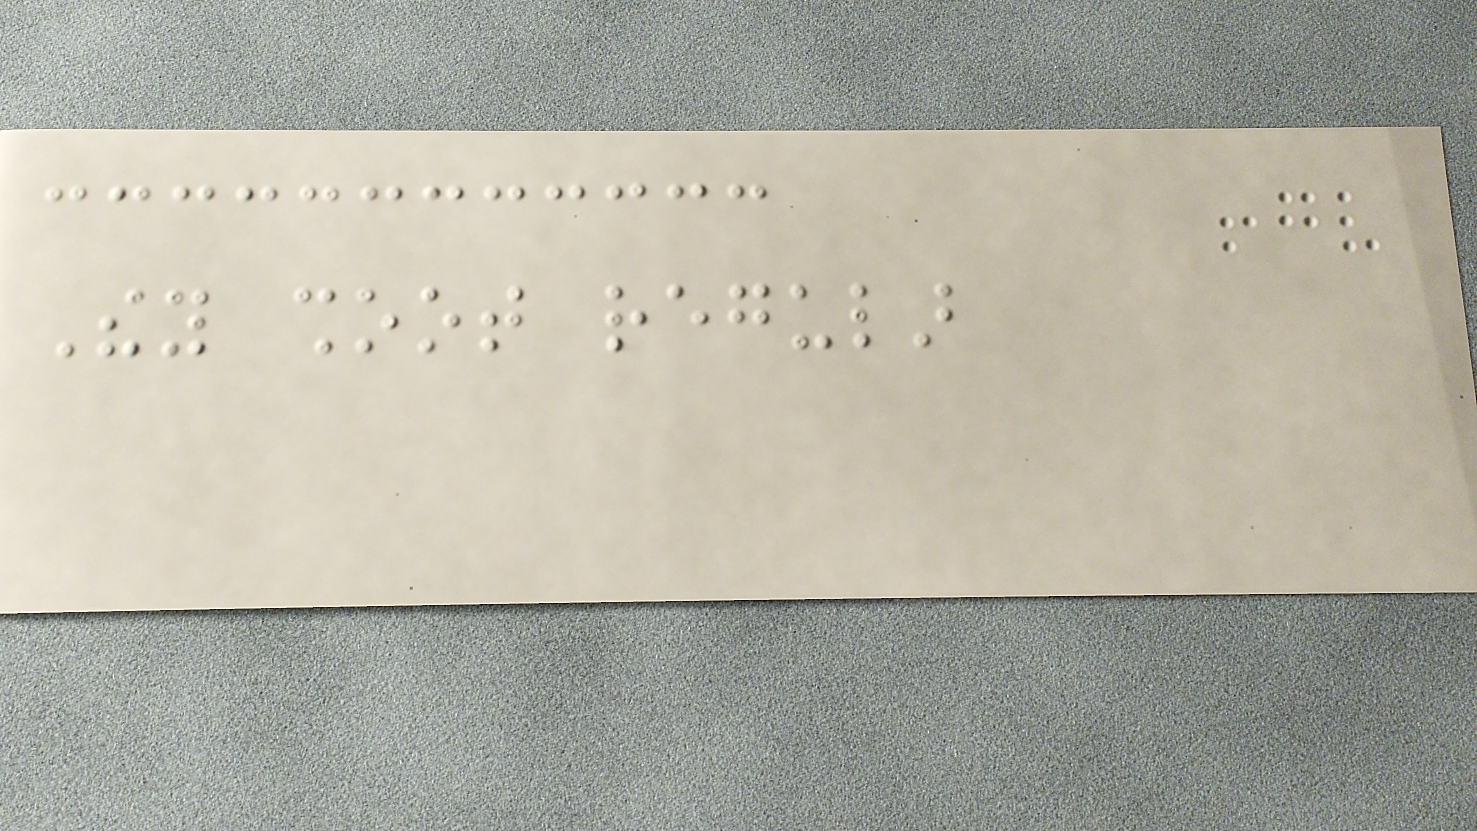They shoot regular
